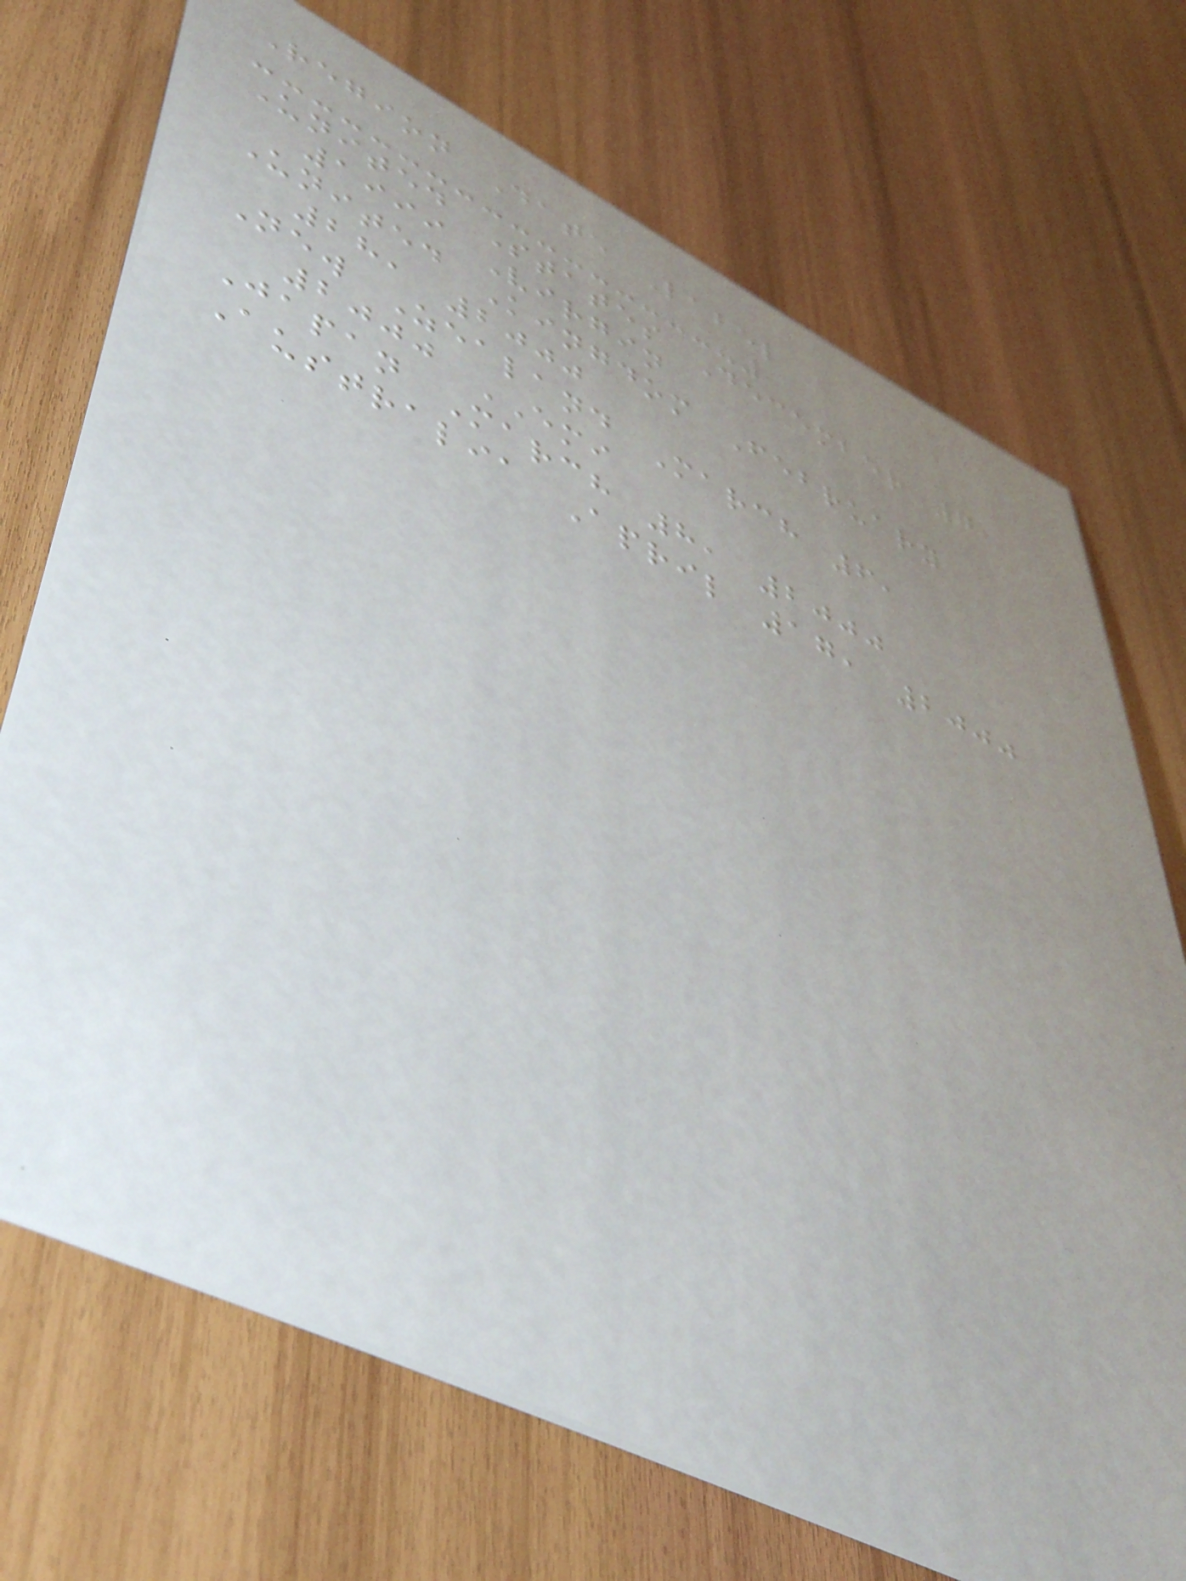Region Date Label
United States December 7,
1999 Virgin
United Kingdom February
28, 2000
New Zealand March 6,
2000 EMI
Japan March 8, 2000
Australia April 17, 2000
